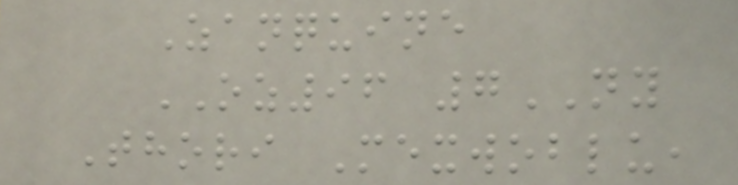Zanquine
OZ96 7NY
Thori Mexwoblu,
